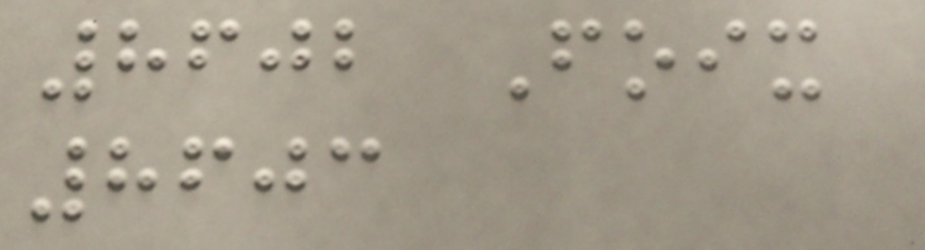8602 Foix
8603
